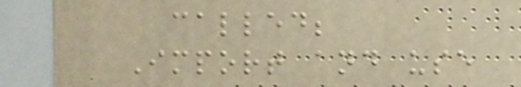called;
Import and use
